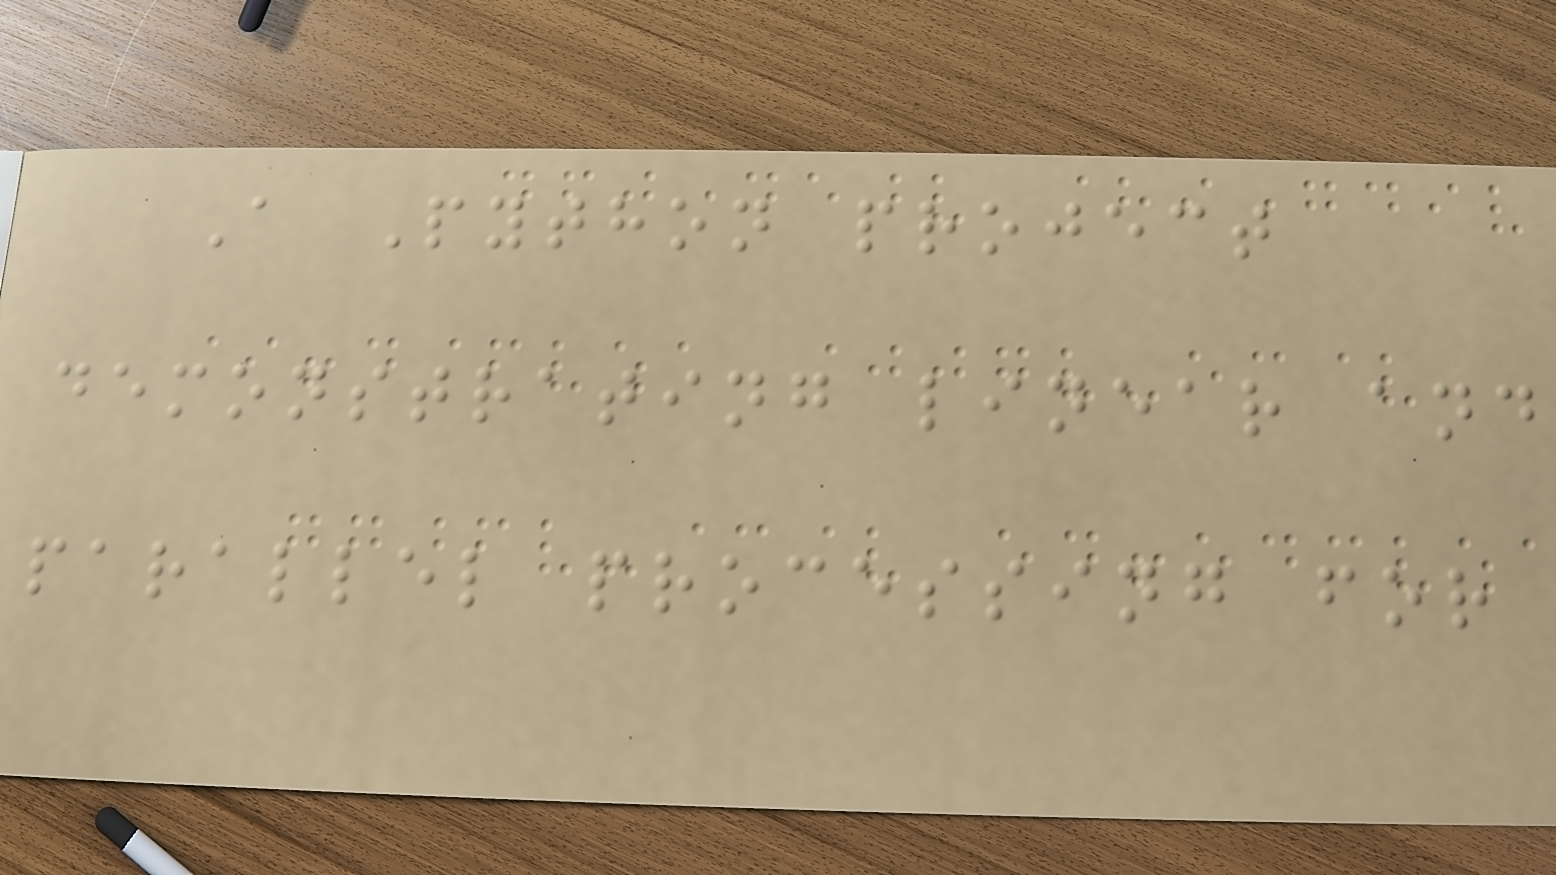A Python project
demonstrating linear and
parallel processing for
